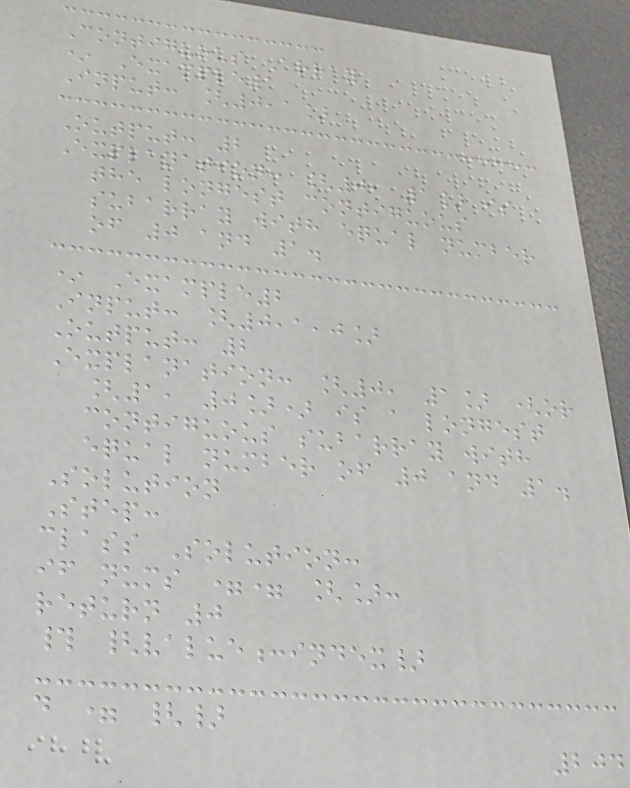Contiguous Array
* Example1
Input: [0,1]
Output: 2
Explanation: [0, 1] is
the longest contiguous
subarray with equal number
of 0 and 1.
* Example2
Input: [0,1,0]
Output: 2
Explanation: [0, 1] (or
[1, 0]) is a longest
contiguous subarray with
equal number of 0 and 1.
Solution
Step:
class Solution:
if nums == []:
return 0
# {value:index}
d = {}
204
